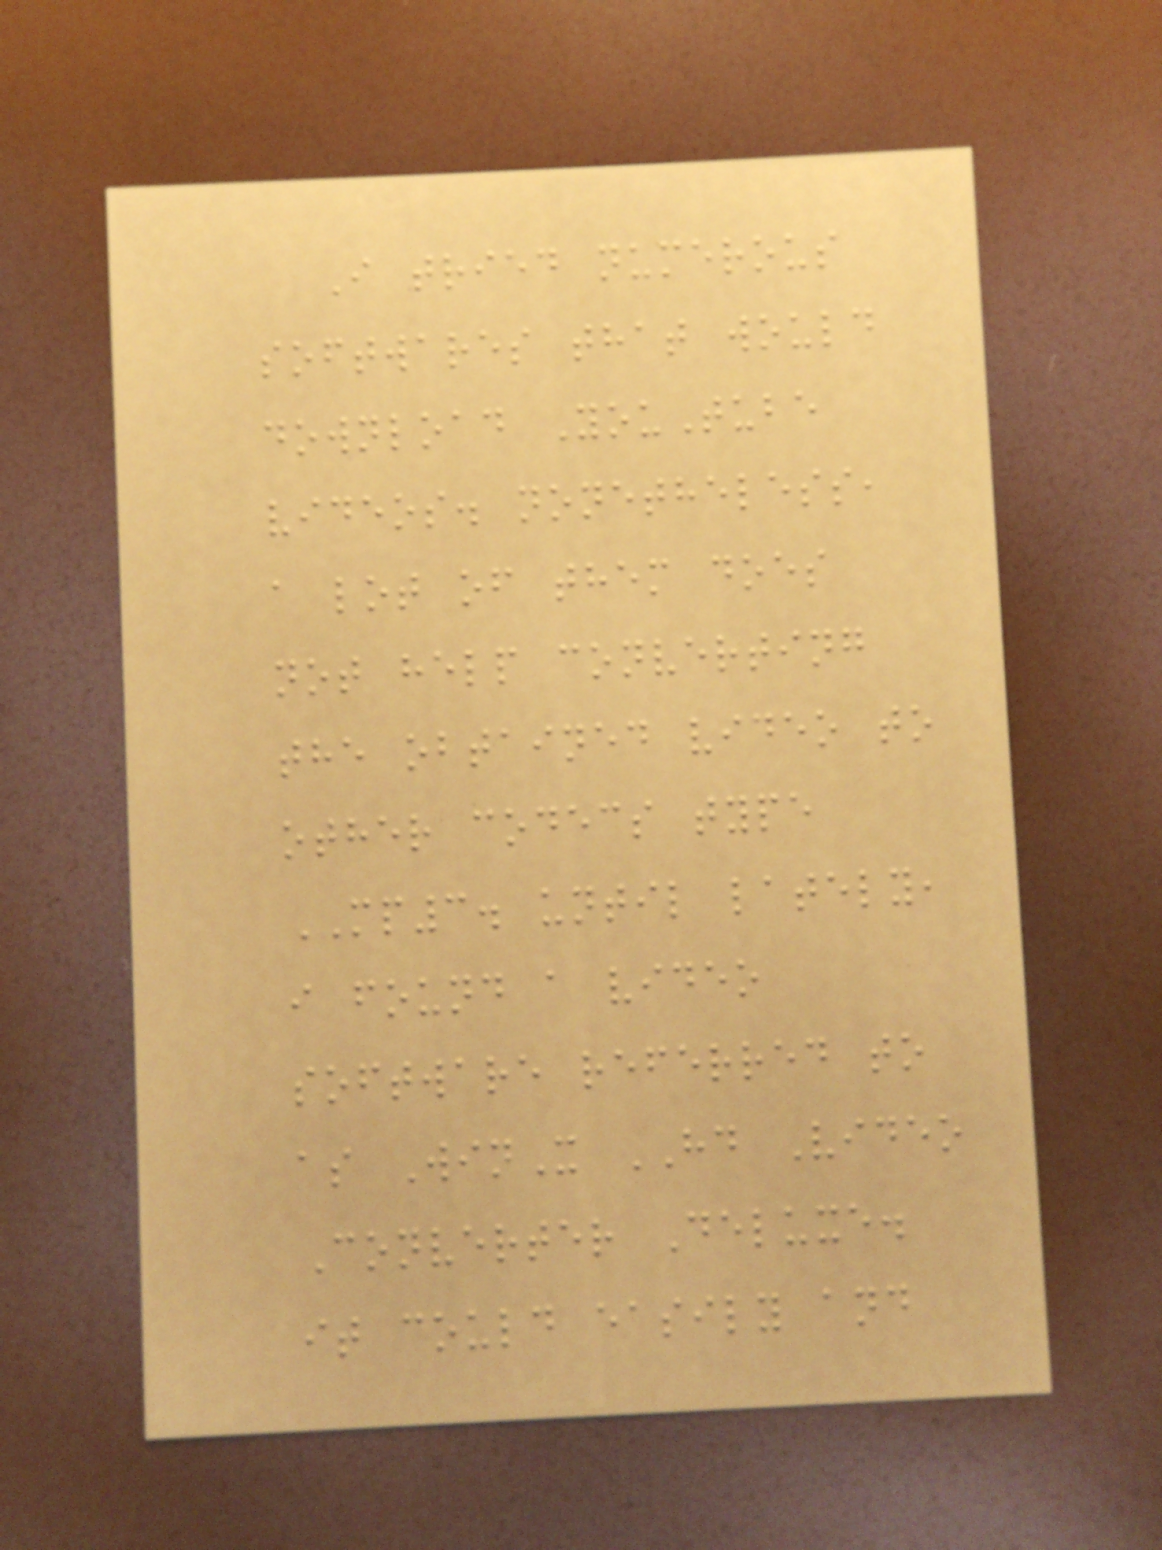I tried numerous
softwares that would
download YouTube
videos. nonetheless,
a lot of them does
not help converting
the obtained video to
other codecs type
MP3. until lately,
i found a video
software referred to
as WinX HD Video
Converter Deluxe.
it could easily and
